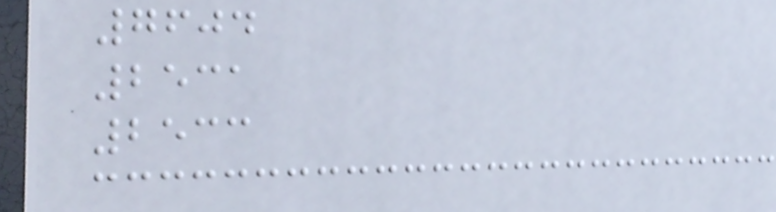7604
2531
2533
